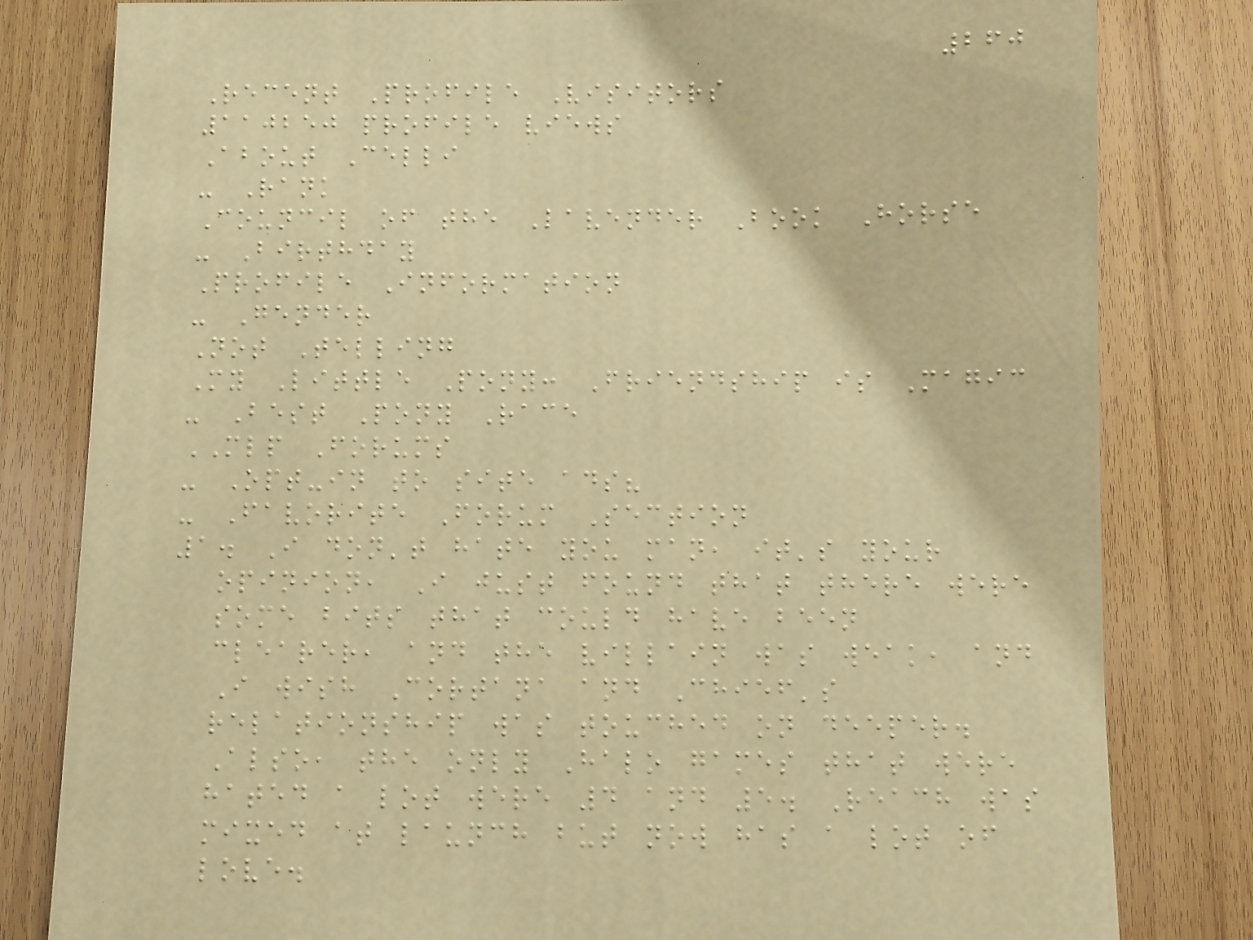260
Recent Profile Visitors
110250 profile views
About Celli
- Rank
Council of the Lavender Book Horse
- Birthday
Profile Information
- Gender
Not Telling
My Little Pony: Friendship is Magic
- Best Pony Race
MLP Forums
- Opt-in to site ads?
- Favorite Forum Section
1. I don't hate you man, it's your
opinion, I just found that there were
some bits that could have been
clearer, and the villain was weak, and
I wish Cortana and Chief's
relationship was touched on deeper.
Also, the only Halo games that were
hated a lot were 4 and 5. Reach was
mixed at launch but now has a lot of
love.
